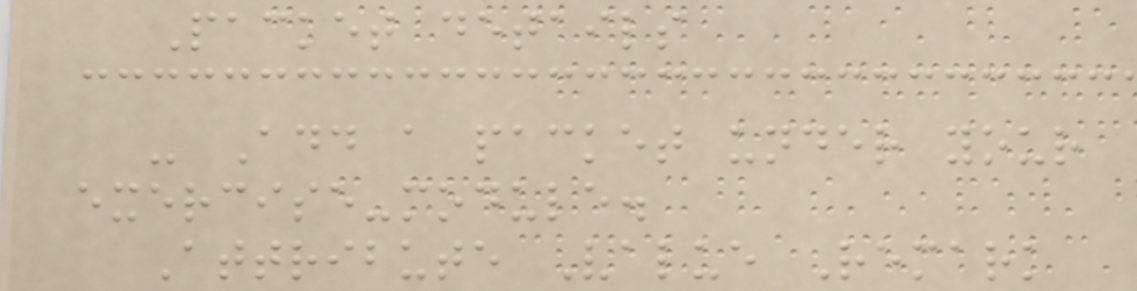Packet details
- Add a packet under your
exercise-module.
Attribute Value Remark
